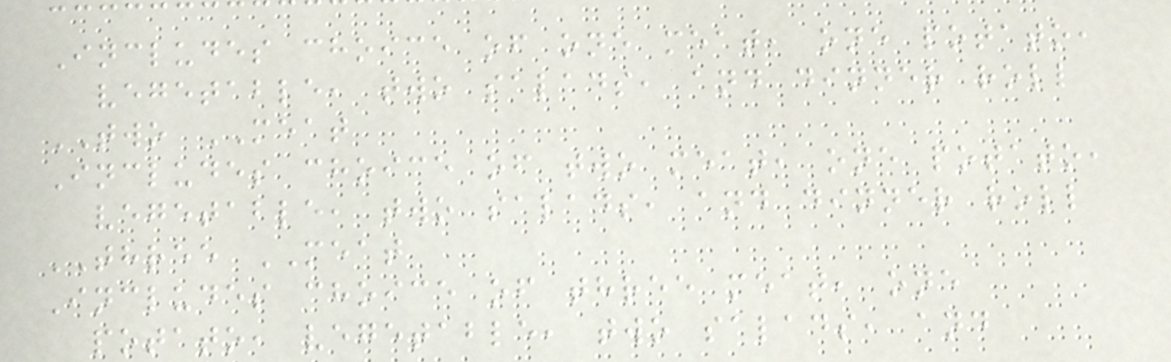Includes choice of one meat, one potato,
vegetable, two salads, and dinner roll
TWO MEAT
Includes choice of two meat, one potato,
vegetable, two salads, and dinner roll
THREE MEAT
Includes choice of three meat, one
potato, vegetable, two salads, and
